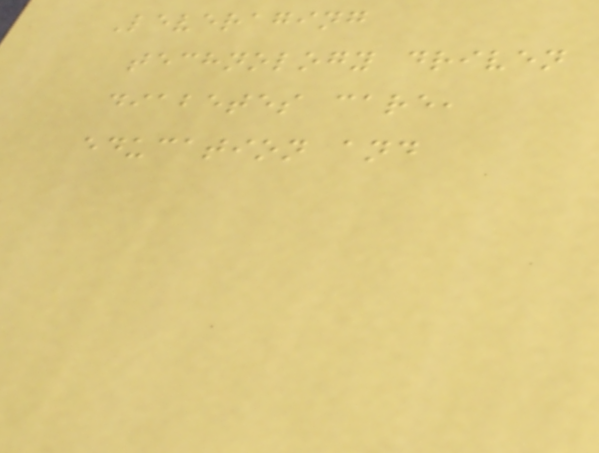Leveraging
technology driven
diabetes care,
education and
